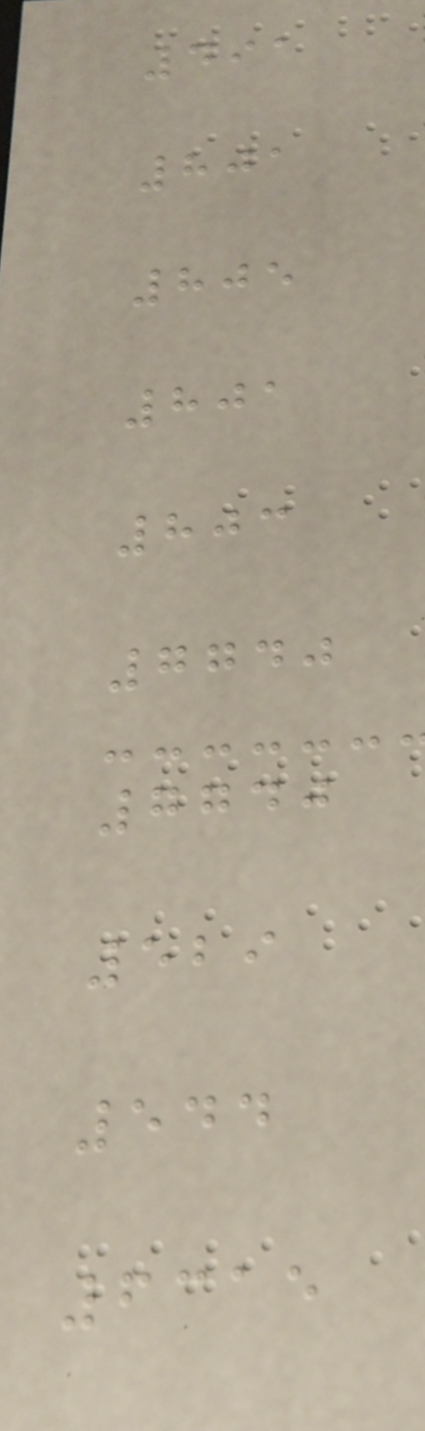491
801
805
801
803
7740
7740
529
544
6315
